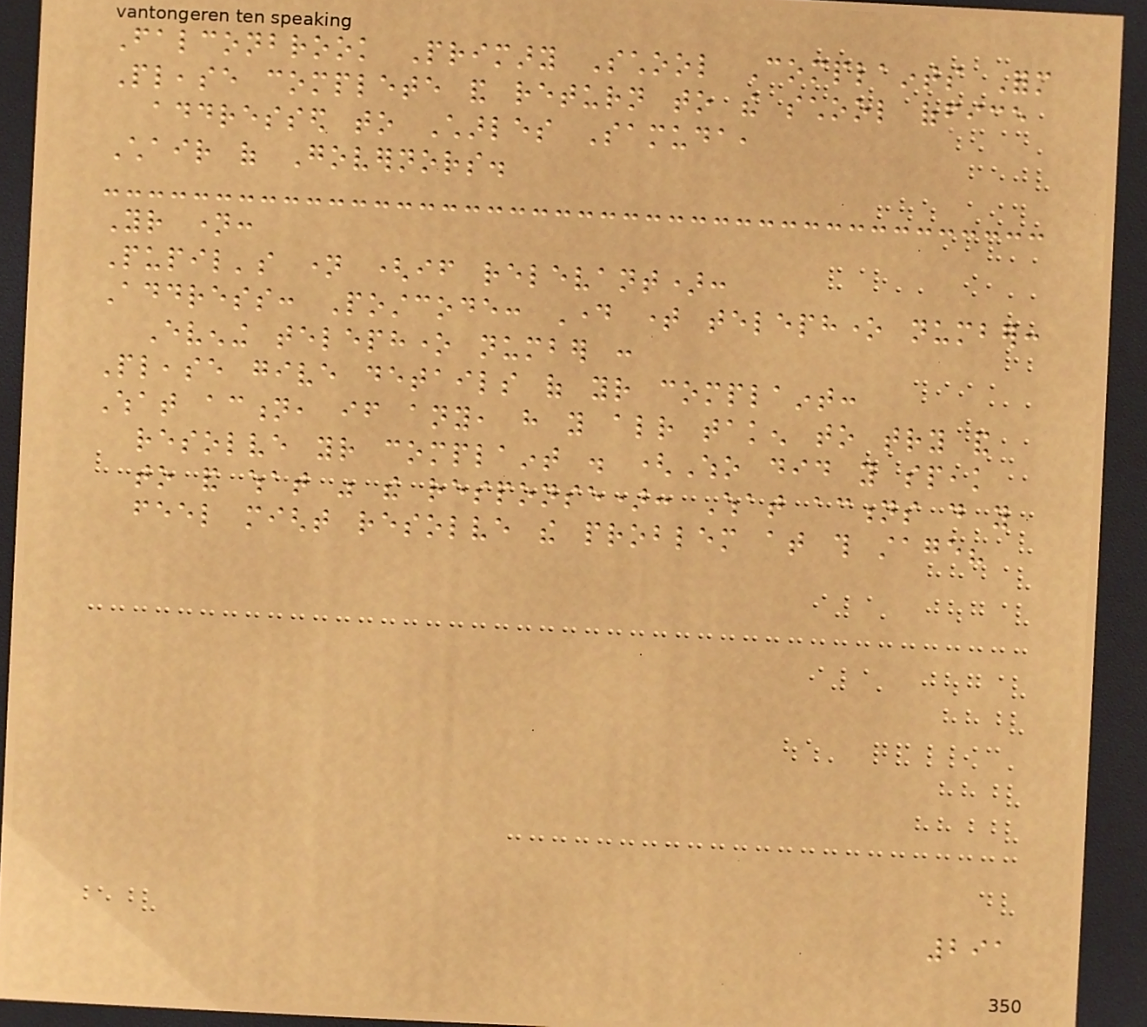Falconbrook Primary School Complaints Form
Please complete and return to the school office
addressed to Charles Samuda,
Chair of Governors.
Your name:
Pupil's name (if relevant):
Address: Postcode: Day time telephone number:
Evening telephone number :
Please give details of your complaint:
What action, if any, have you already taken to try and
resolve your complaint . (Who did you speak
to and what was the response): What actions do you
feel might resolve the problem at this stage?
291
